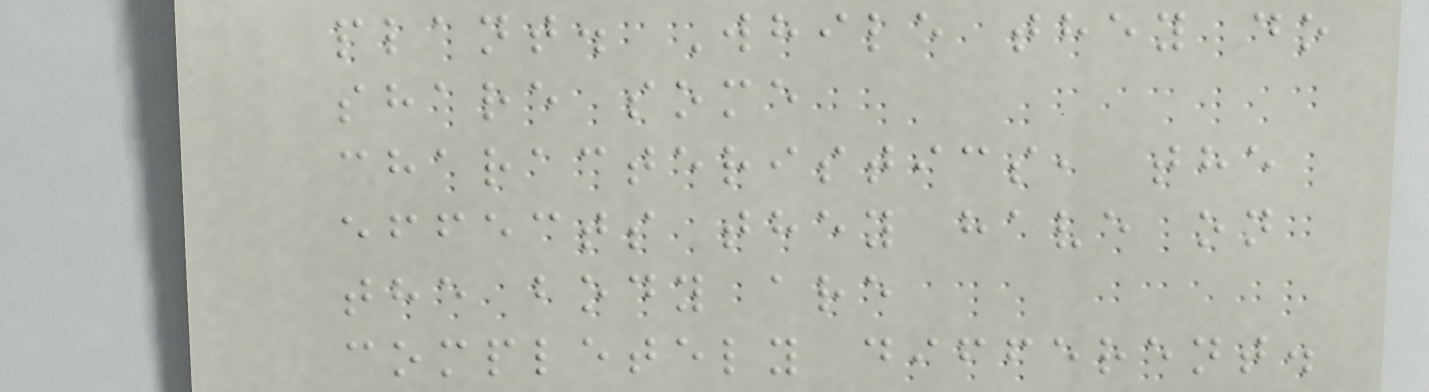plant. While they do
share some
characteristics, the
effects they have on
the body are
completely different.
